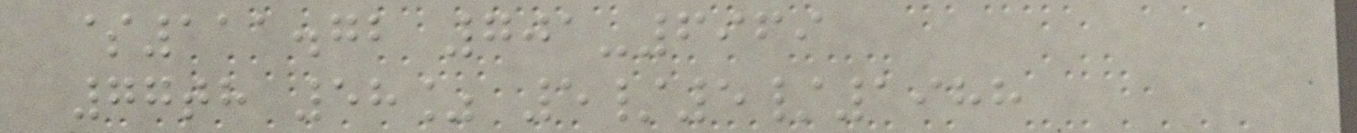$111.72 701-6969
77th 58% 5/5/1988
